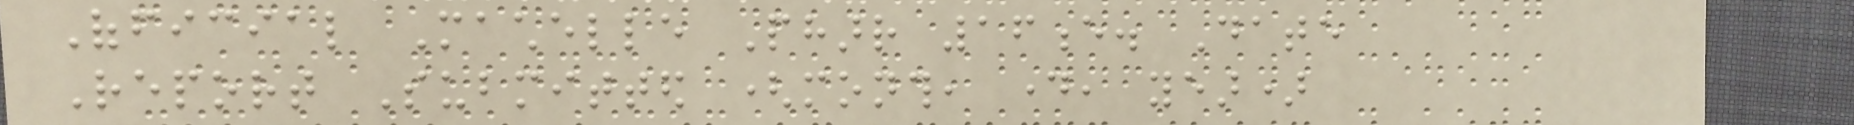Official Machelle Pharr 16e. Date
Report Submitted (month, day, year)
